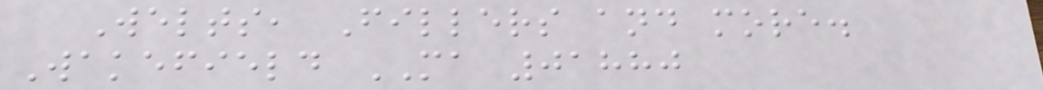Welts, Fillers and more.
Wakefield MA 01880
